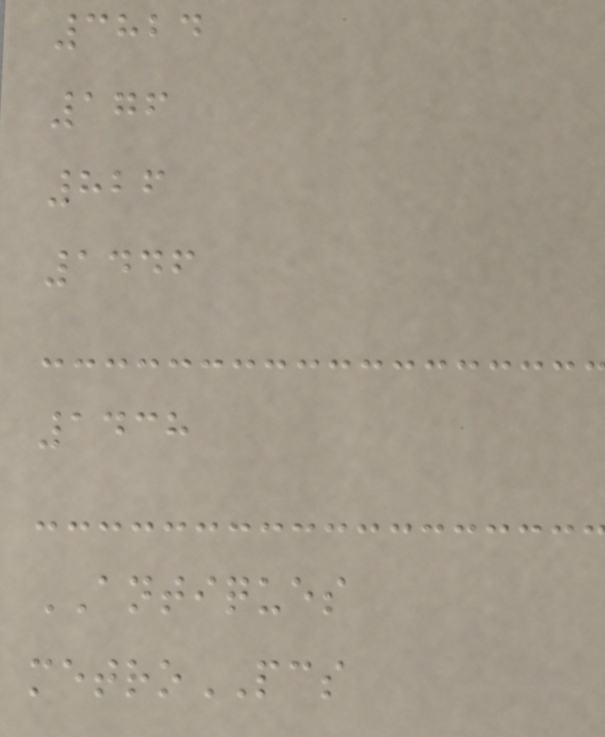3824
176
826
1446
1438
ANTIQUES
metroPCS
